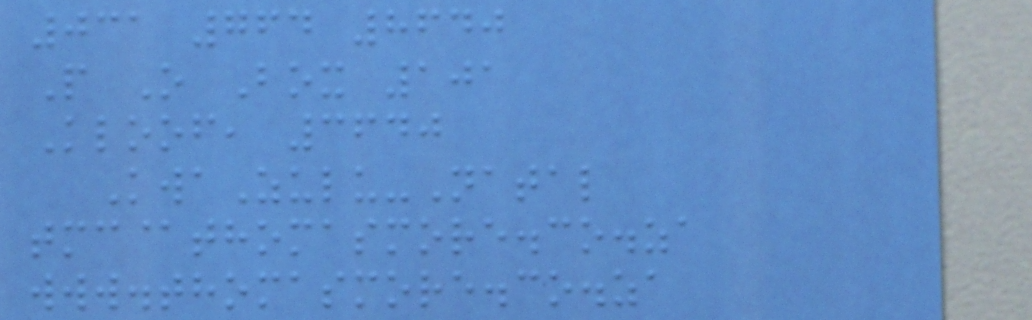031 764 8640
P O Box 101
Kloof, 3640
KwaZulu-Natal
tmc@thomasmore.co.za
www.thomasmore.co.za
